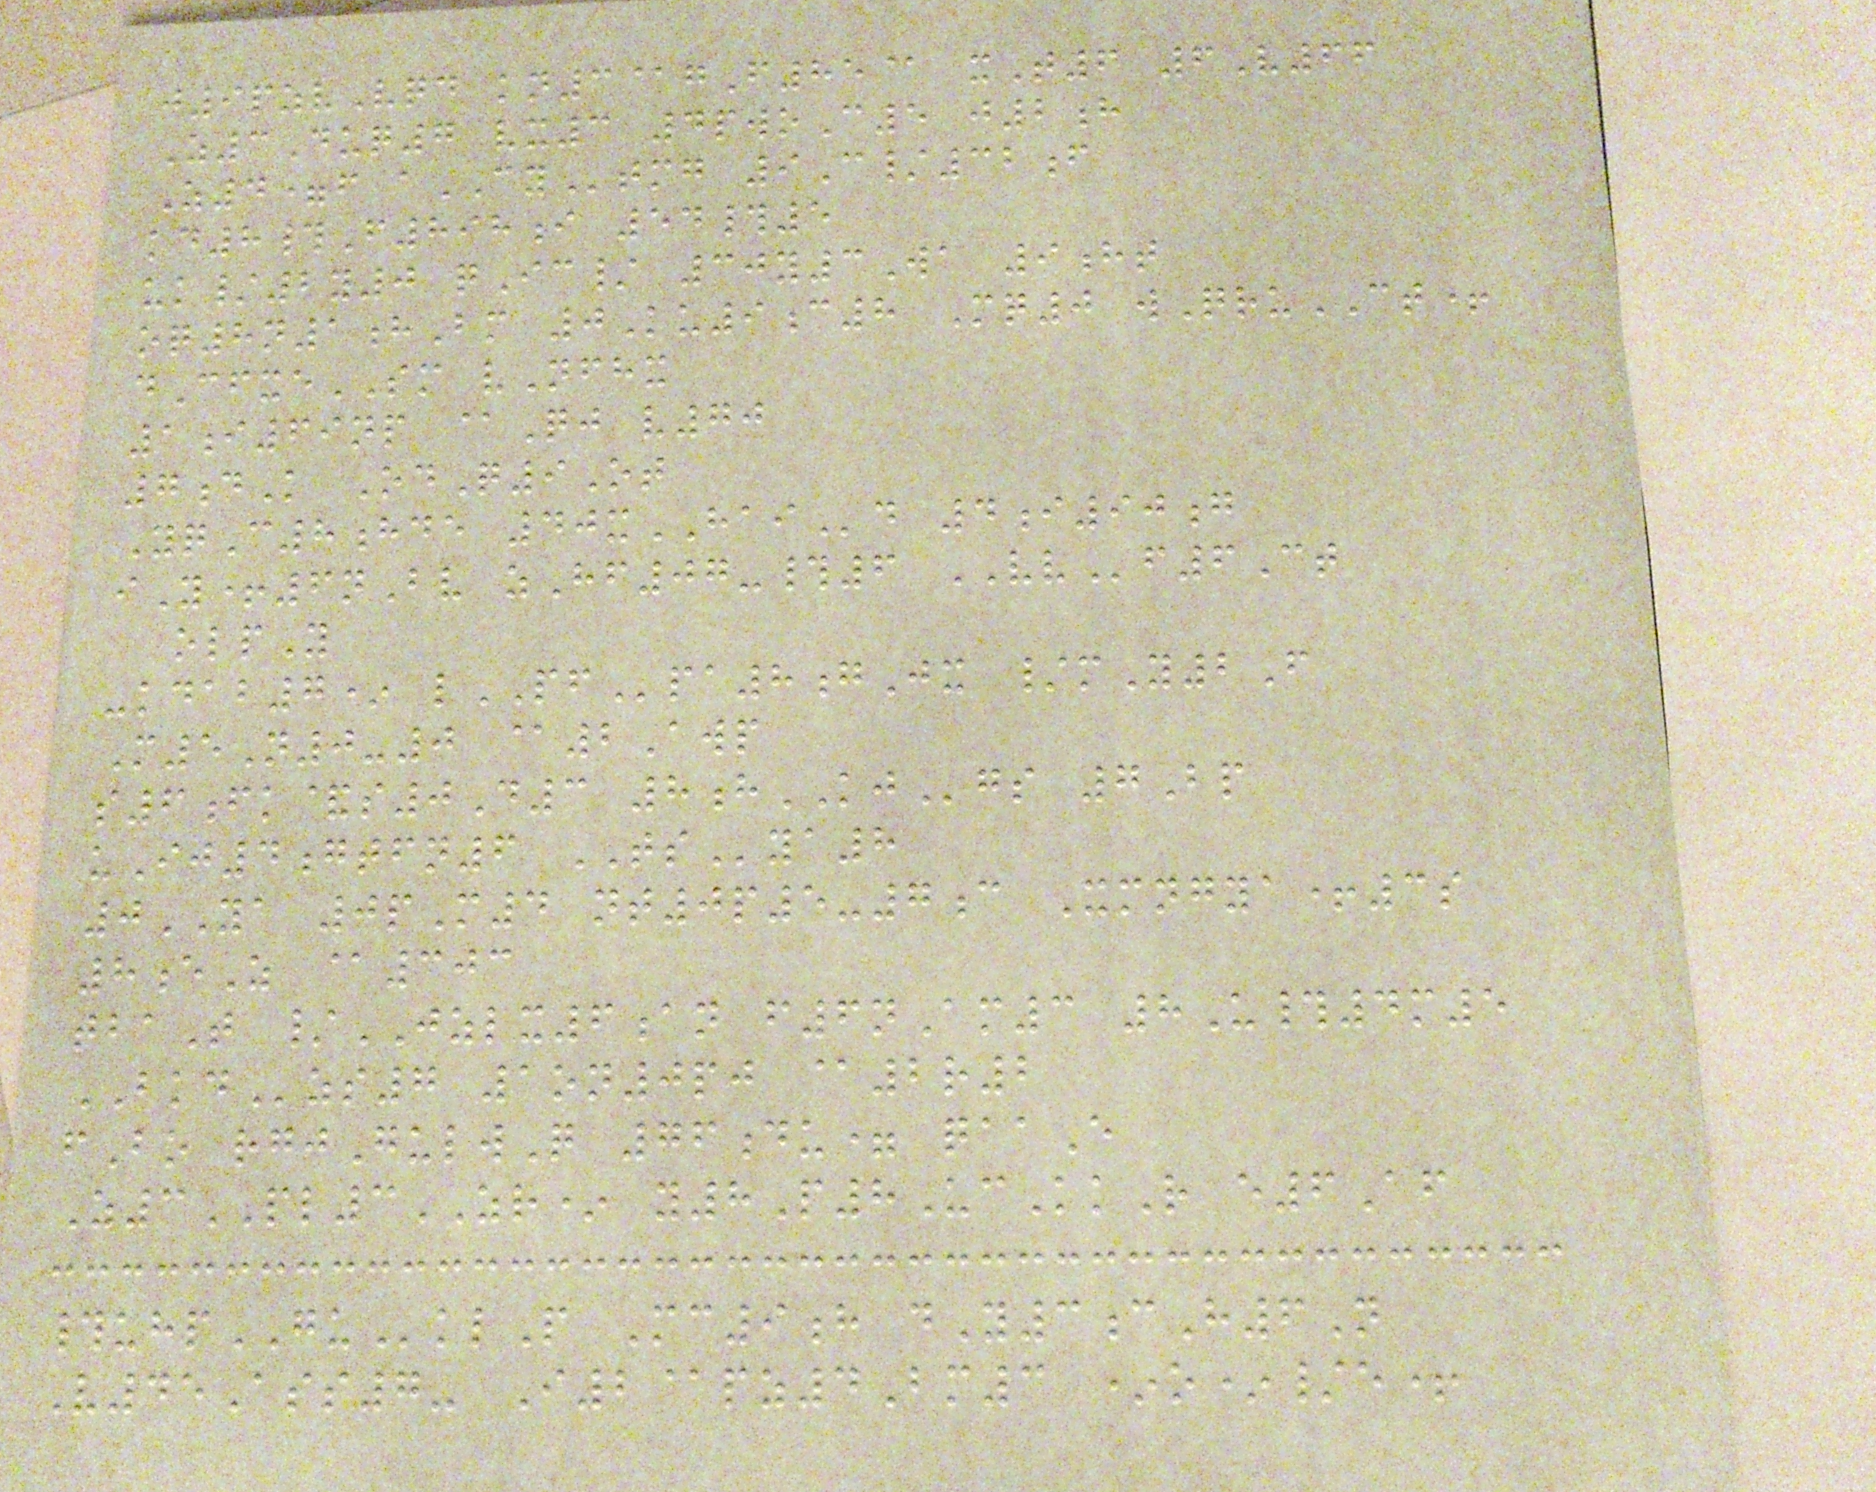j9pzvVqd kn3@gF85@ xT6 6V66
Z3Duq7 vx3 4pwoC5 j2h
Z4=f aCYtmg 9C/32f
kd8#F898i 54#5
uk/2y0 qIc/ 30y3Wa 9ht
oq8n1hBm 0Ku9c8 Mq0 wQruCT+
dCfxeSM vNfhx
1i69np @Qj v70
7dK OdQ9Ot
YqC8hde 40xHAId 4i90g
iY+6nBv zHf07-#6 VVf6Ct
olpY
-kdab7* lPFpa8gJx /mY2F
M5N0-0 @2Awp
s6fk&s0D3 8hKJgs 7Bp
uIj4gtfn6 TSya8
0YA 0pM4 nt0p5-7c Xmngya+3s
8eZ @303
tbaT /JZLX6an f6nAm3 8U#4m5
BKDzs7 1on0pj @2r2
fBo rgjGulwQ 76du= qaaE
Z3PL3ZR* y8P8UcKkR e6Af
#uhpGUklP Mc9h dY3cH6N
V45Ass7- I2@pz4Bm3 *o*/e+
